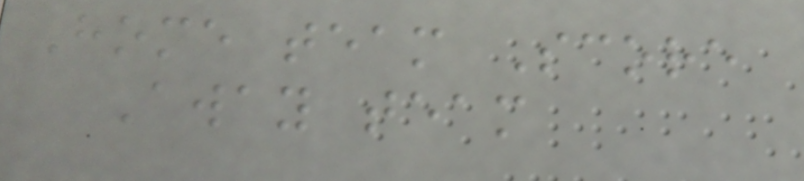Home team Score
Away team
